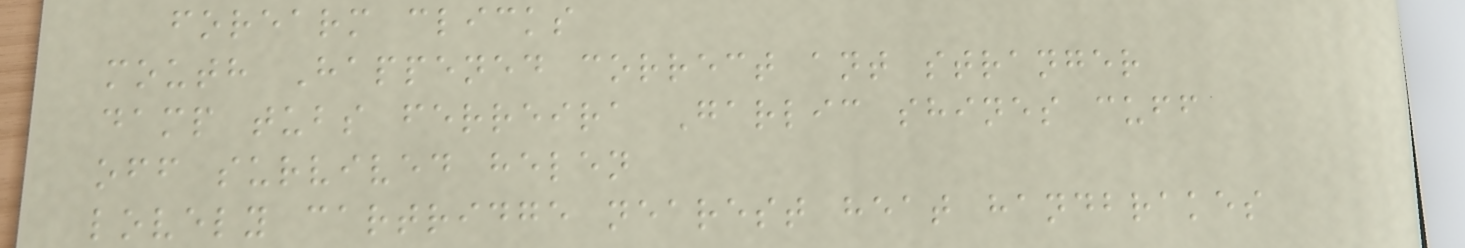forearm clicks
mouth Happened correct ant stranger
damp tubs ferreira Garlic shines cuff
off survived helen
lovely cartridge nearest heat handbrakes
